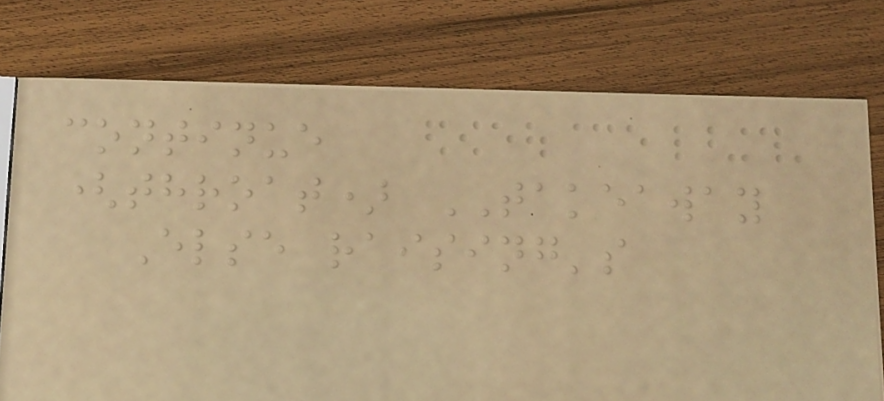continue
(throat) TAKEAWAY
Else raising's
